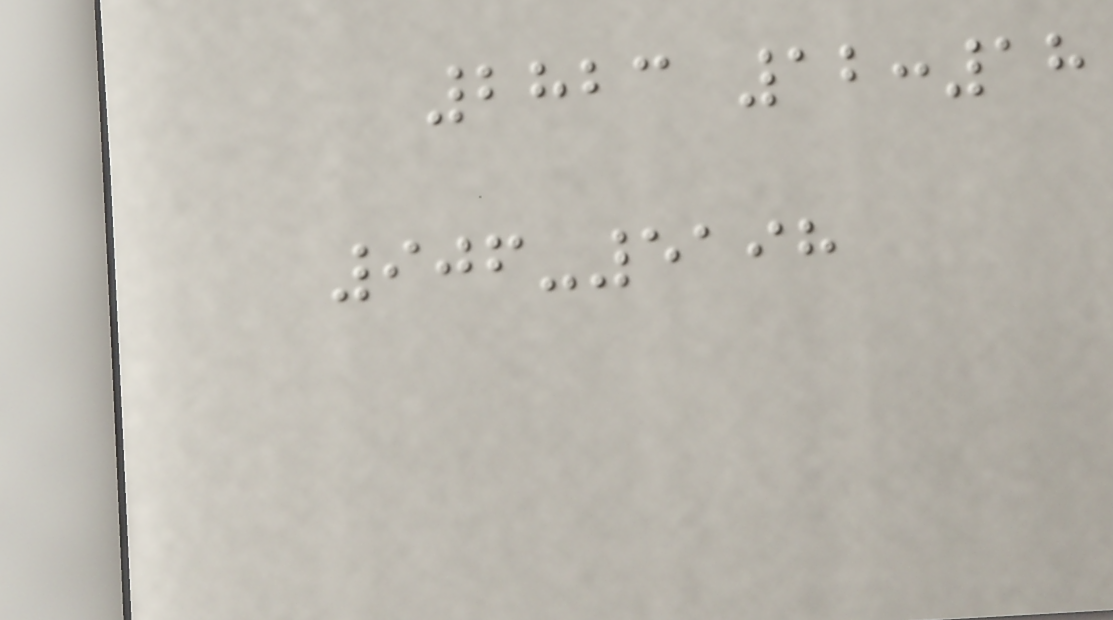2823 12:18
906-5198
